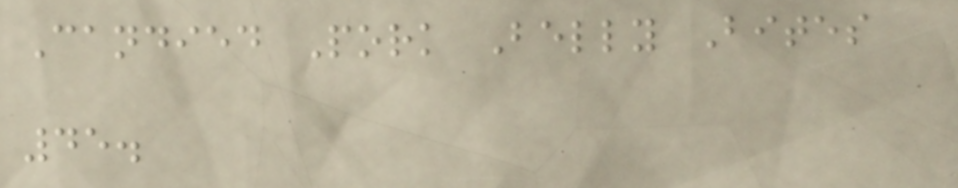Candied Pork Belly Bites
45.
